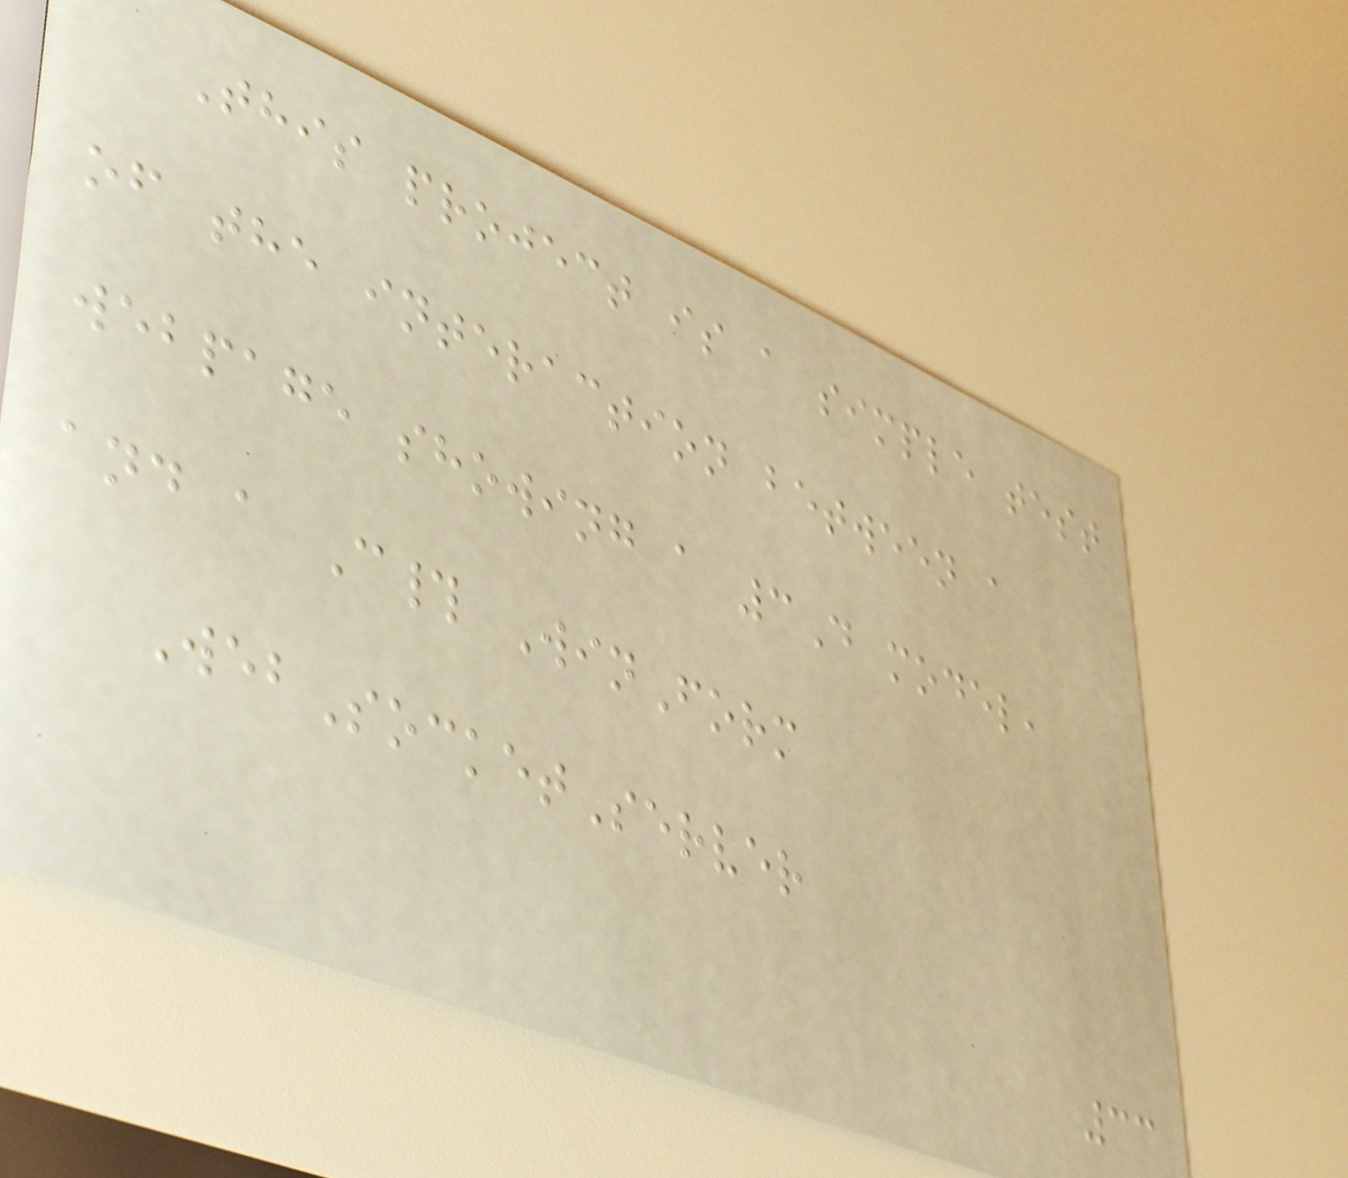This project is a simple test
of the interaction between a
webpage showing a 3D model,
and a C# WinForm
WebSocketServer
33
